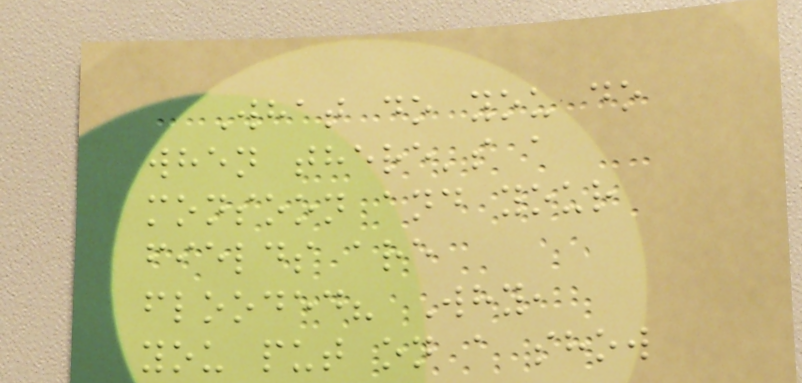What do you do
when there's a
monsoon and your
fields are
flooded? Why,
you put on a show
